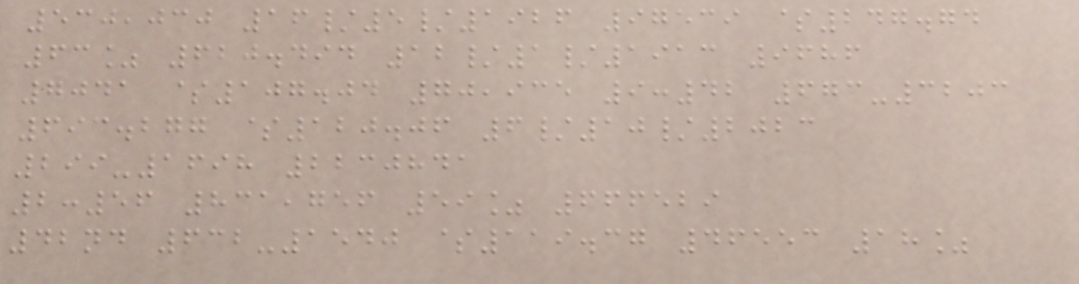530,030 16/5/1926 97539 $247.74
63% 620.494 12/1/1913 9686
7041 $107.04 70,935 9:42 673-3203
693.277 $120.06 6/10/2023
299-1698 2230841
2:56 831,756 59% 666529
42nd 632-1540 $119.37 46553 18%
